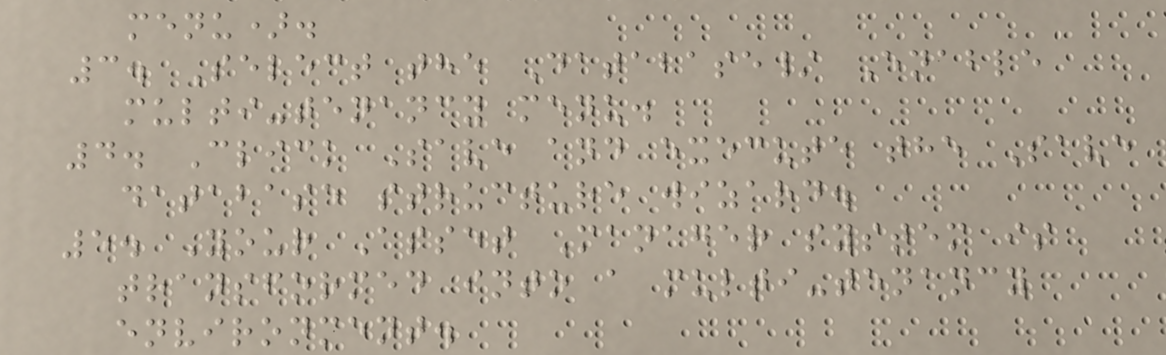menu).
3. Select the Database/ Enable
multi-tenancy menu.
4. Click Save and execute the Save
database structure wizard.
5. Your Asset Manager system is
transformed into a multi-tenancy
environment.
